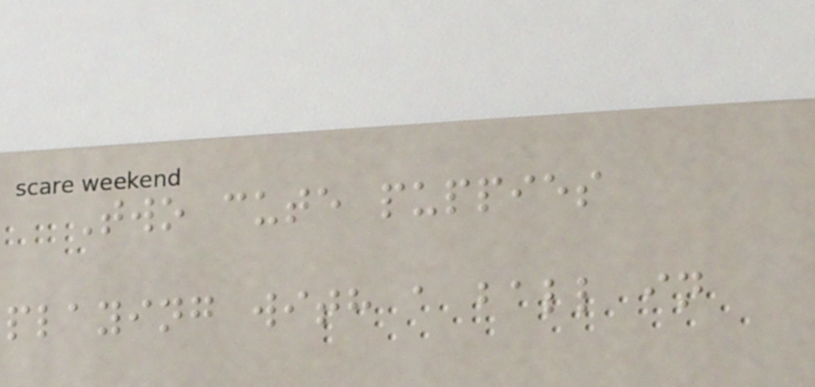Two cute puppies
playing with a ball in
